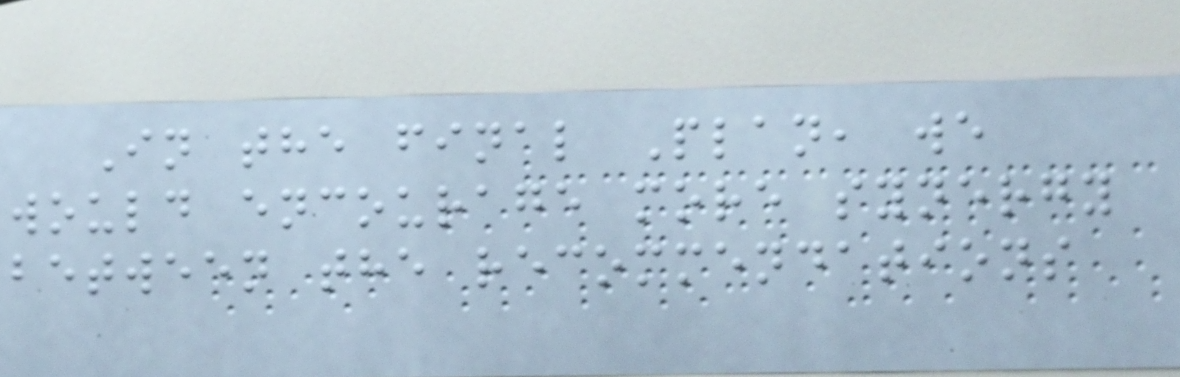In the final Plan, we
would encourage more synergy
between the recommendations
